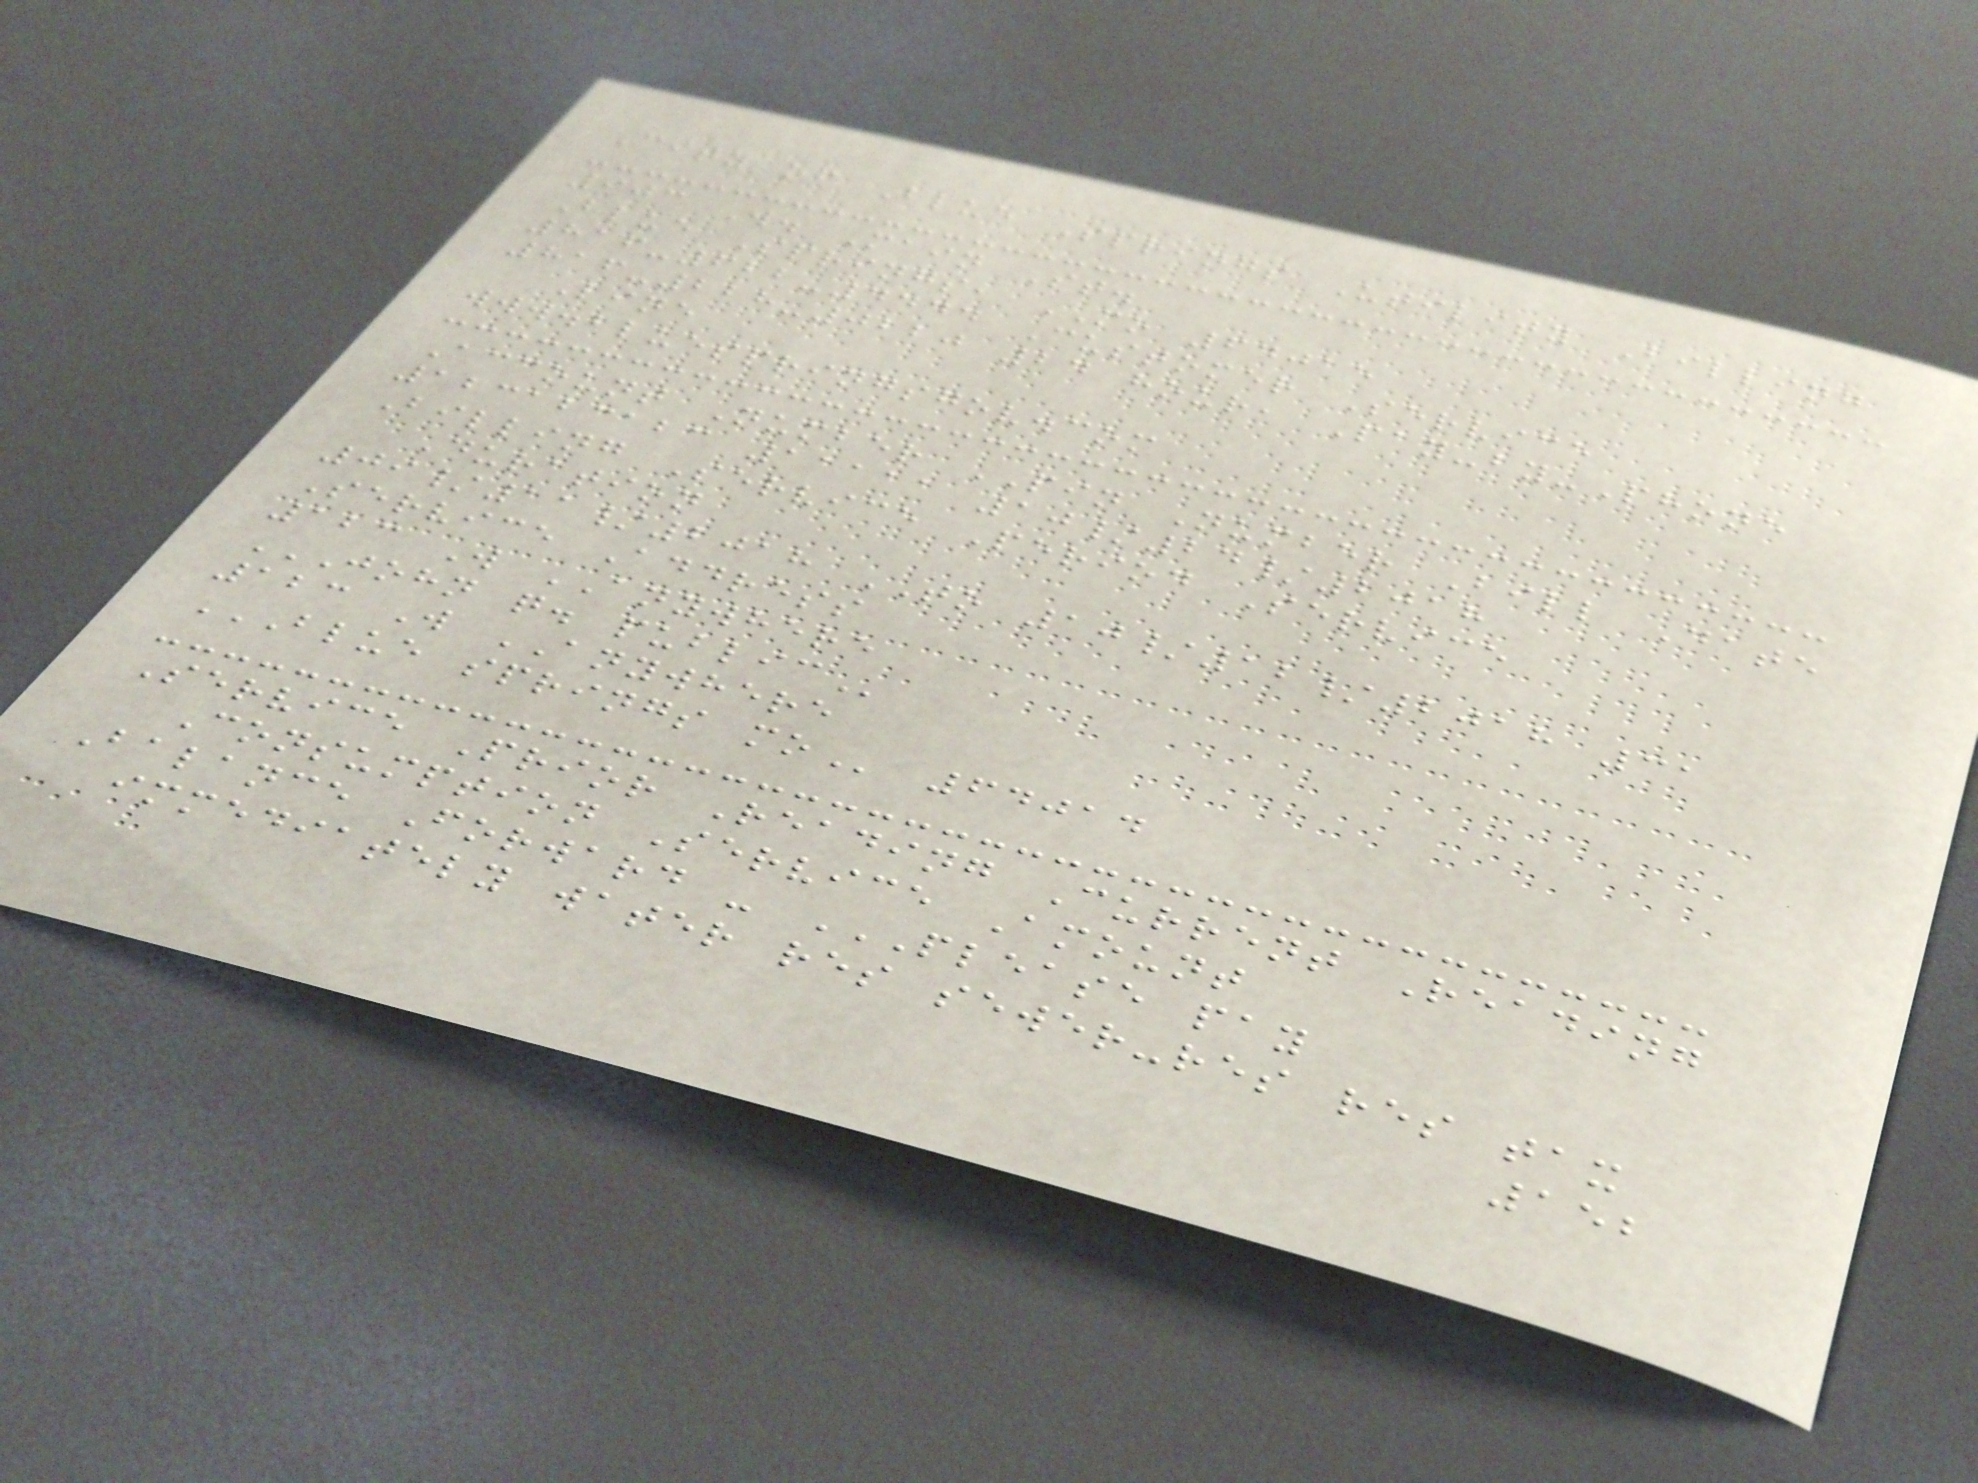City of Blue Springs Utility Billing
903 W. Main St.
Blue Springs, MO 64015
816-622-4444 Customer Service
816-228-0220 24 hour, Pay-by-Phone
Line
www.bluespringsgov.com
Account Number PIN Number Bill Date
123123123 11111 10/24/2018
Billing Service Period Service
Duration
09/11/2018 TO 10/12/2018 31
Service Address
123 W ANYWHERE
JOHN Q. PUBLIC
123 W ANYWHERE
BLUE SPRINGS MO 64014
Service Prior Reading Current Reading
Consumption Service Amount
Balance Forward - PLEASE PAY
IMMEDIATELY WATER RES SEWER-RES RES TAX
152
